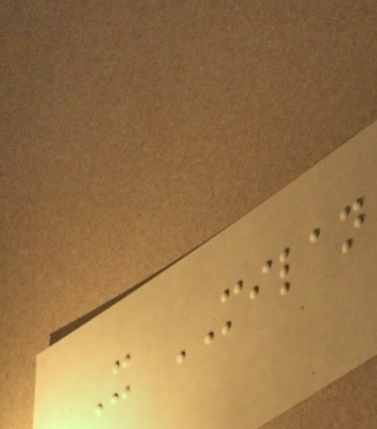X MILAN
